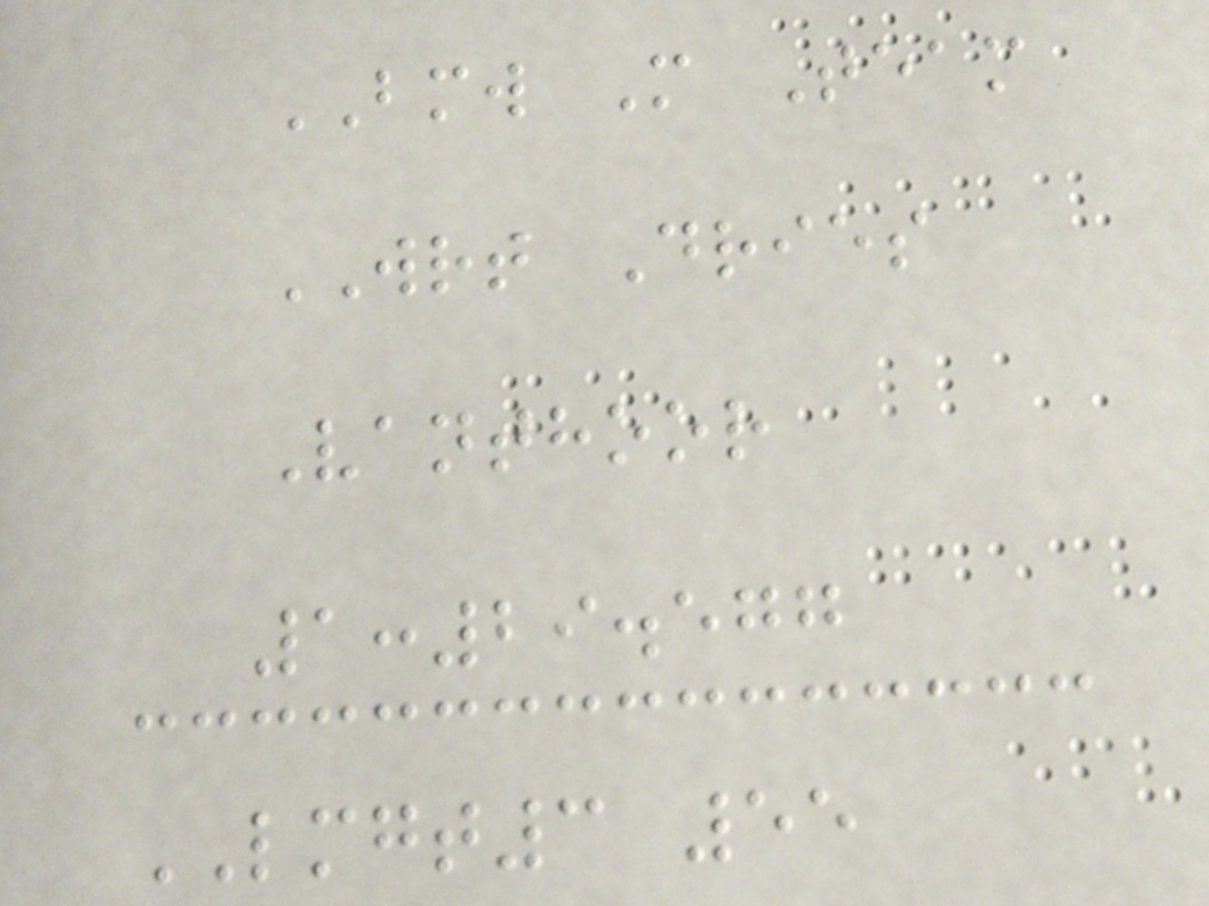BMW M Team
WRT Dries
Vanthoor
1:29.577
LMGT3 55
